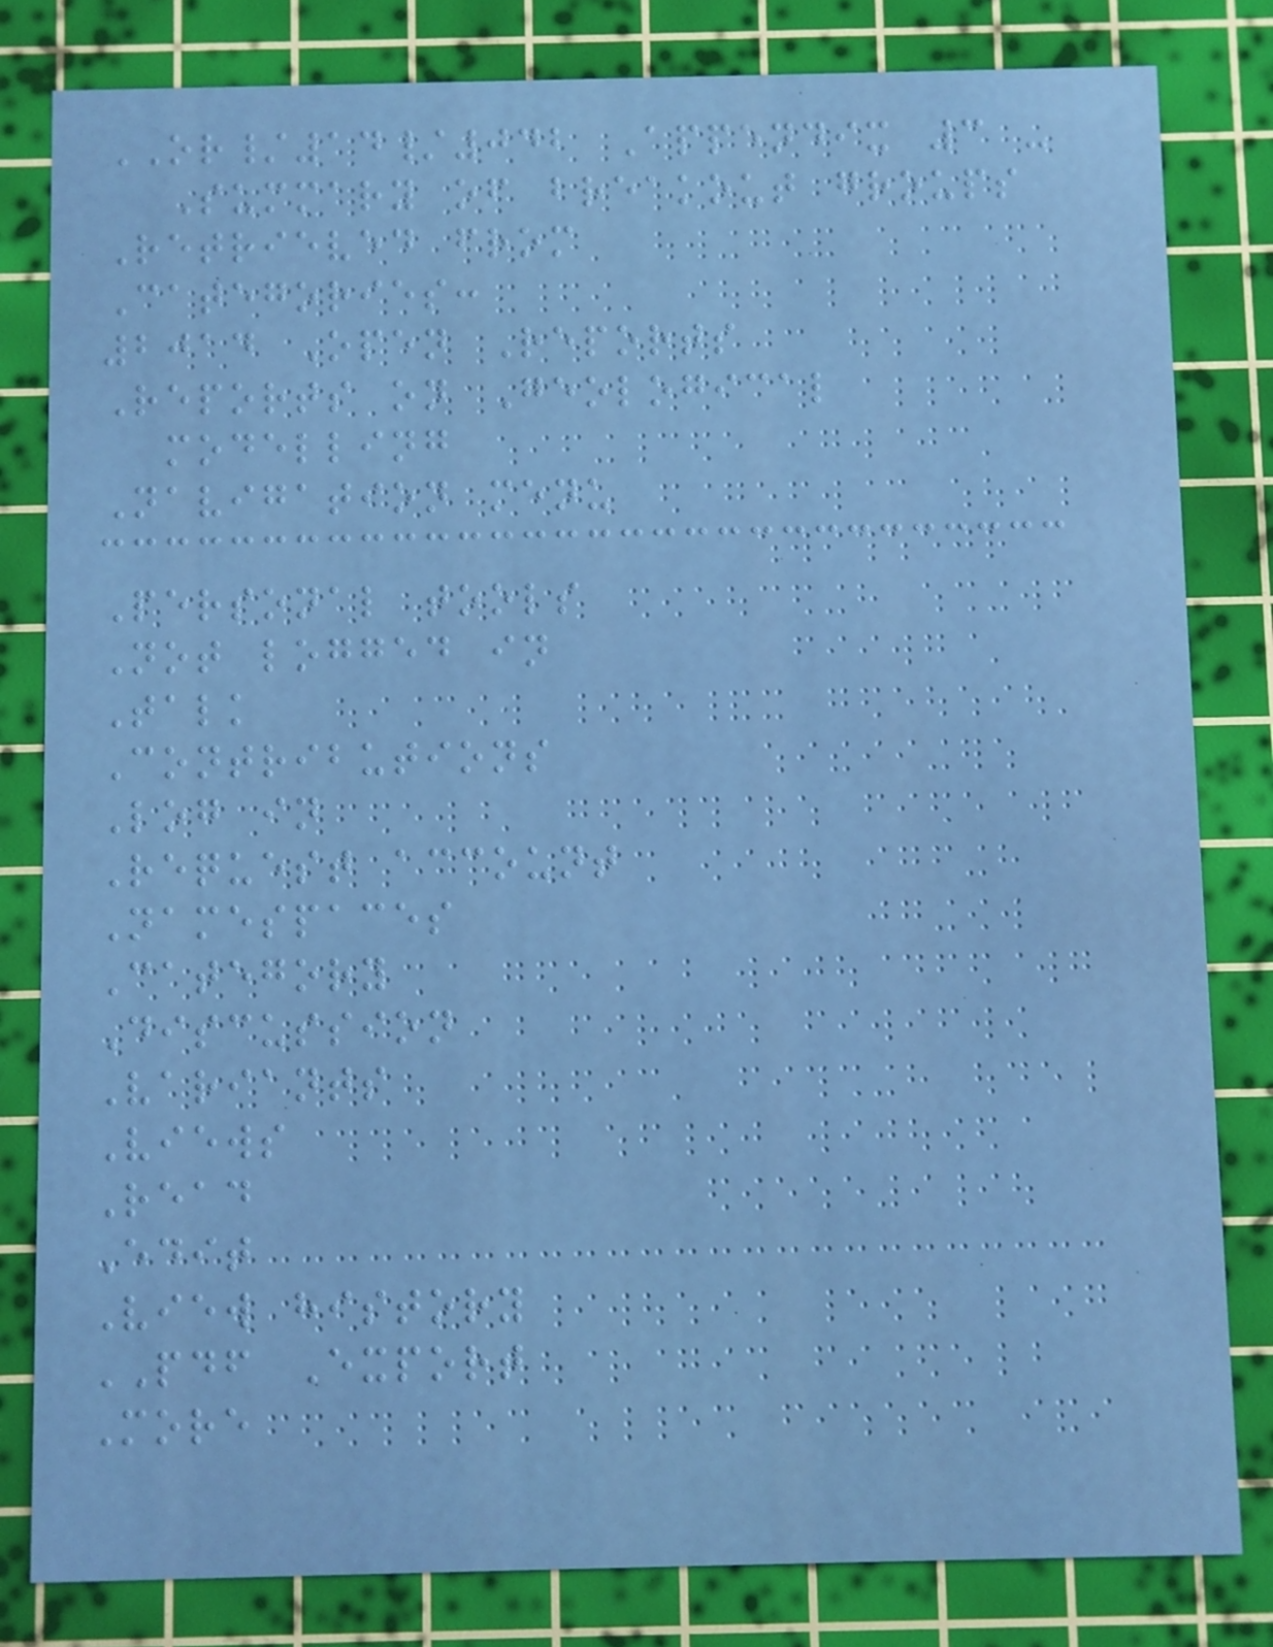OR/14/042 Appendix 3 -
Summary of breakout groups
Retrieved from
Categories:
2014 Open Reports
Reports on Geological
modelling
Navigation menu
Personal tools
Not logged in
Talk
Contributions
Log in
Request account
Namespaces
Category
Discussion
Variants
Views
Read
Edit
View history
PDF Export
More
